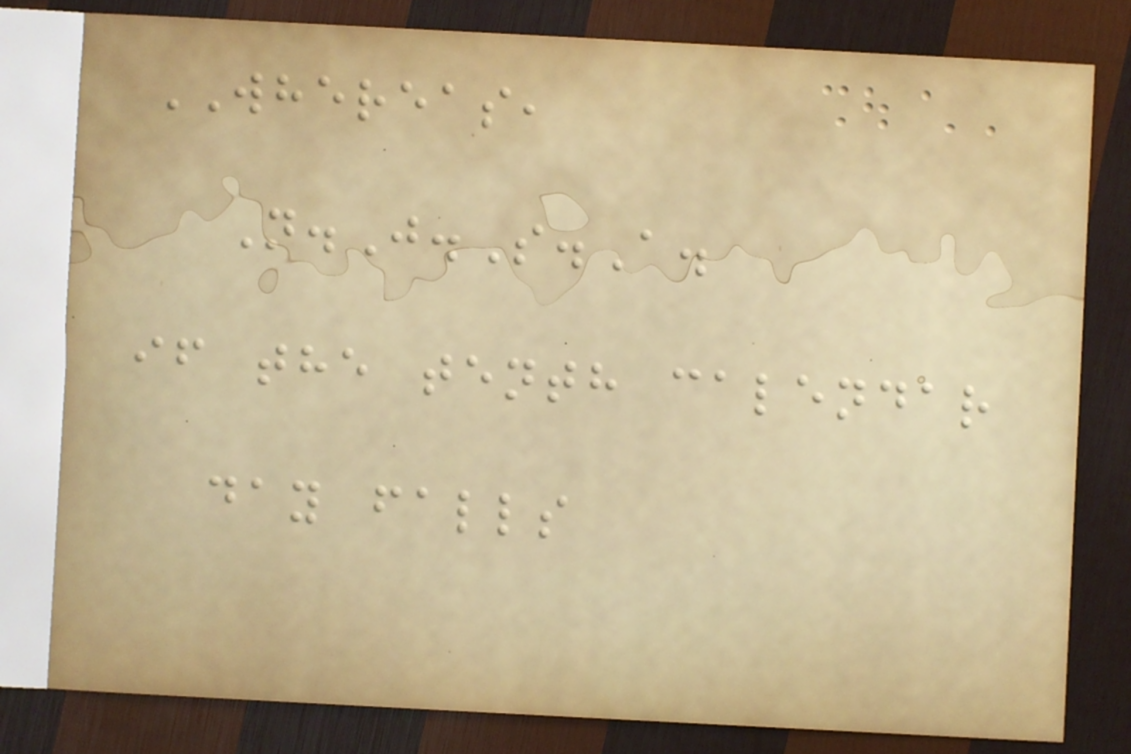WHEREAS,
N.J.S.A.
if the tenth calendar
day falls
